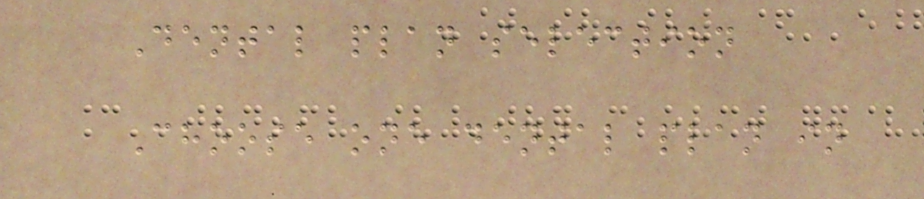Dental plan selection
Choose one dental plan in
